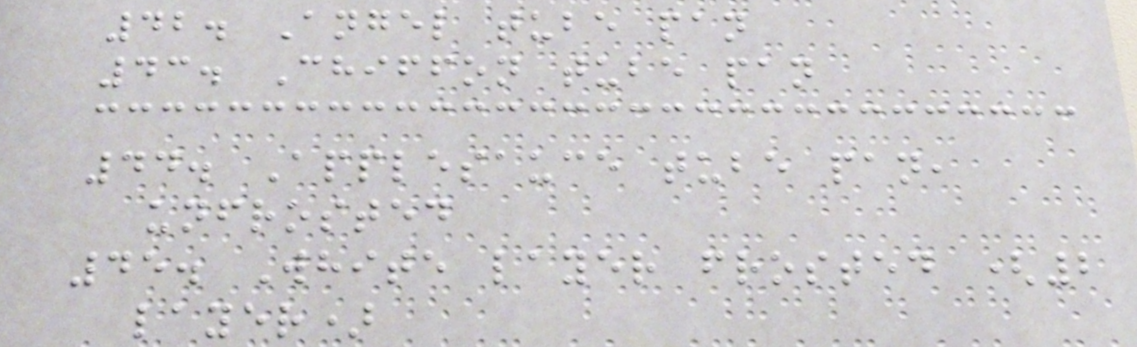42. Angel tube pan
43. Chiffon tube pan
44. Applesauce tube pan,
unfrosted
45. White layer frosted (2
layer)
